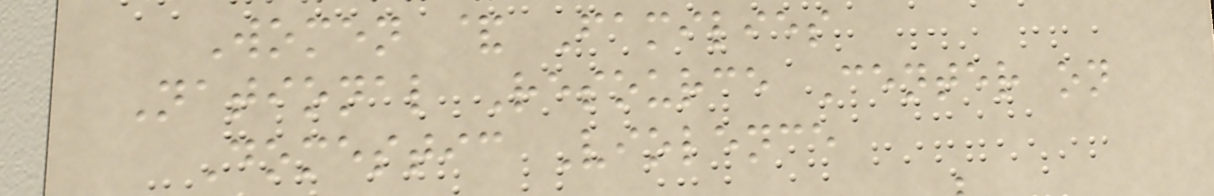Women & Families
National Resource Center on
Domestic Violence
